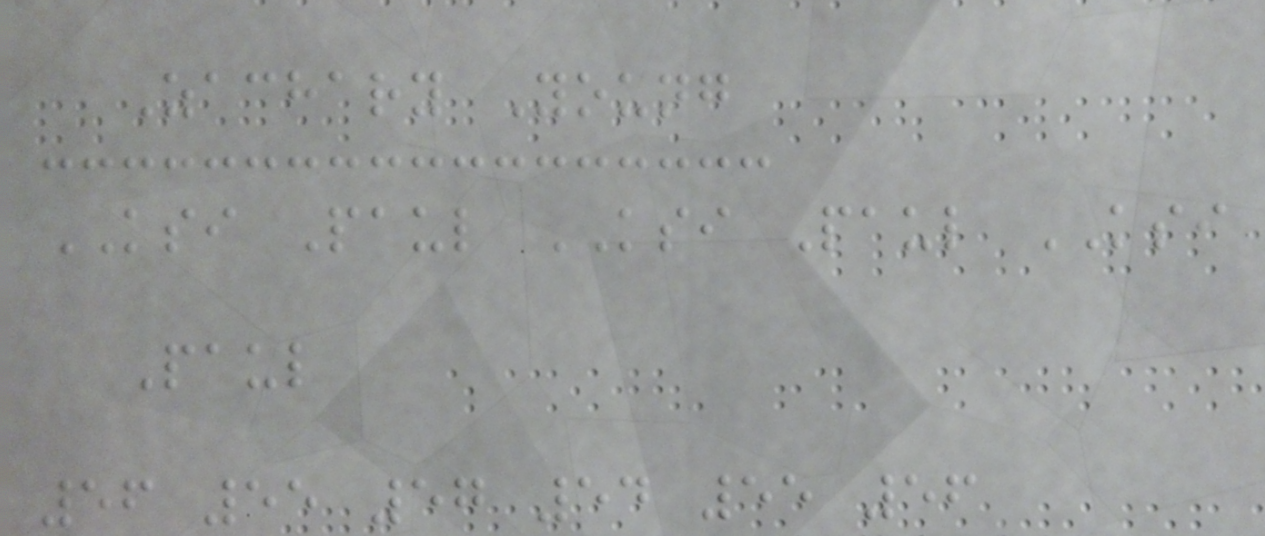Zachary Young
KSI Paul KSI Paul KSI
Paul
56 55 57 54 55 56
